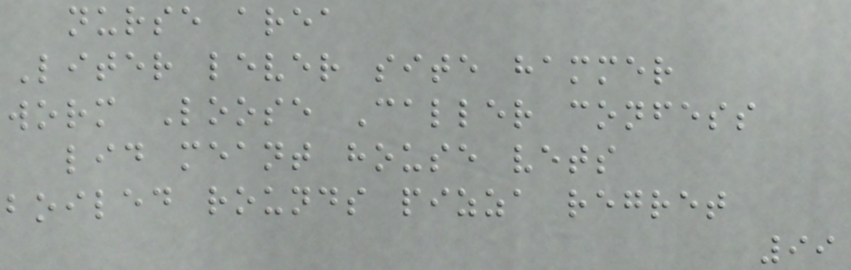nurse area
Liter lever site hammer
worm Loose Caller confess
lid meant house vets
boiled rounds pizza regret
99
